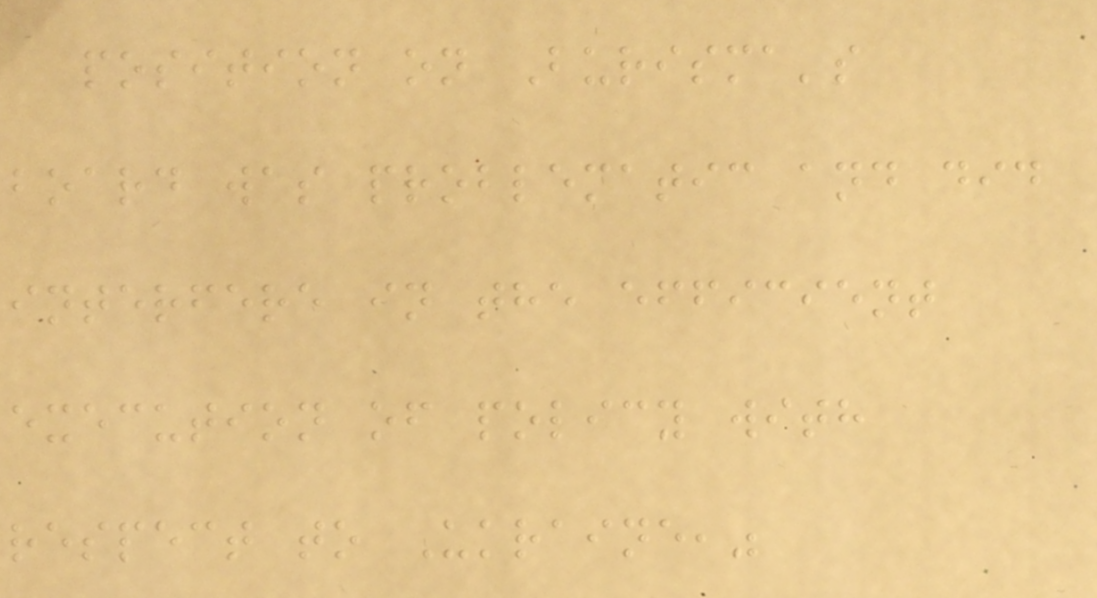position on Burisma's
board was problematic and did
interfere in the efficient
execution of policy with
respect to Ukraine,"
